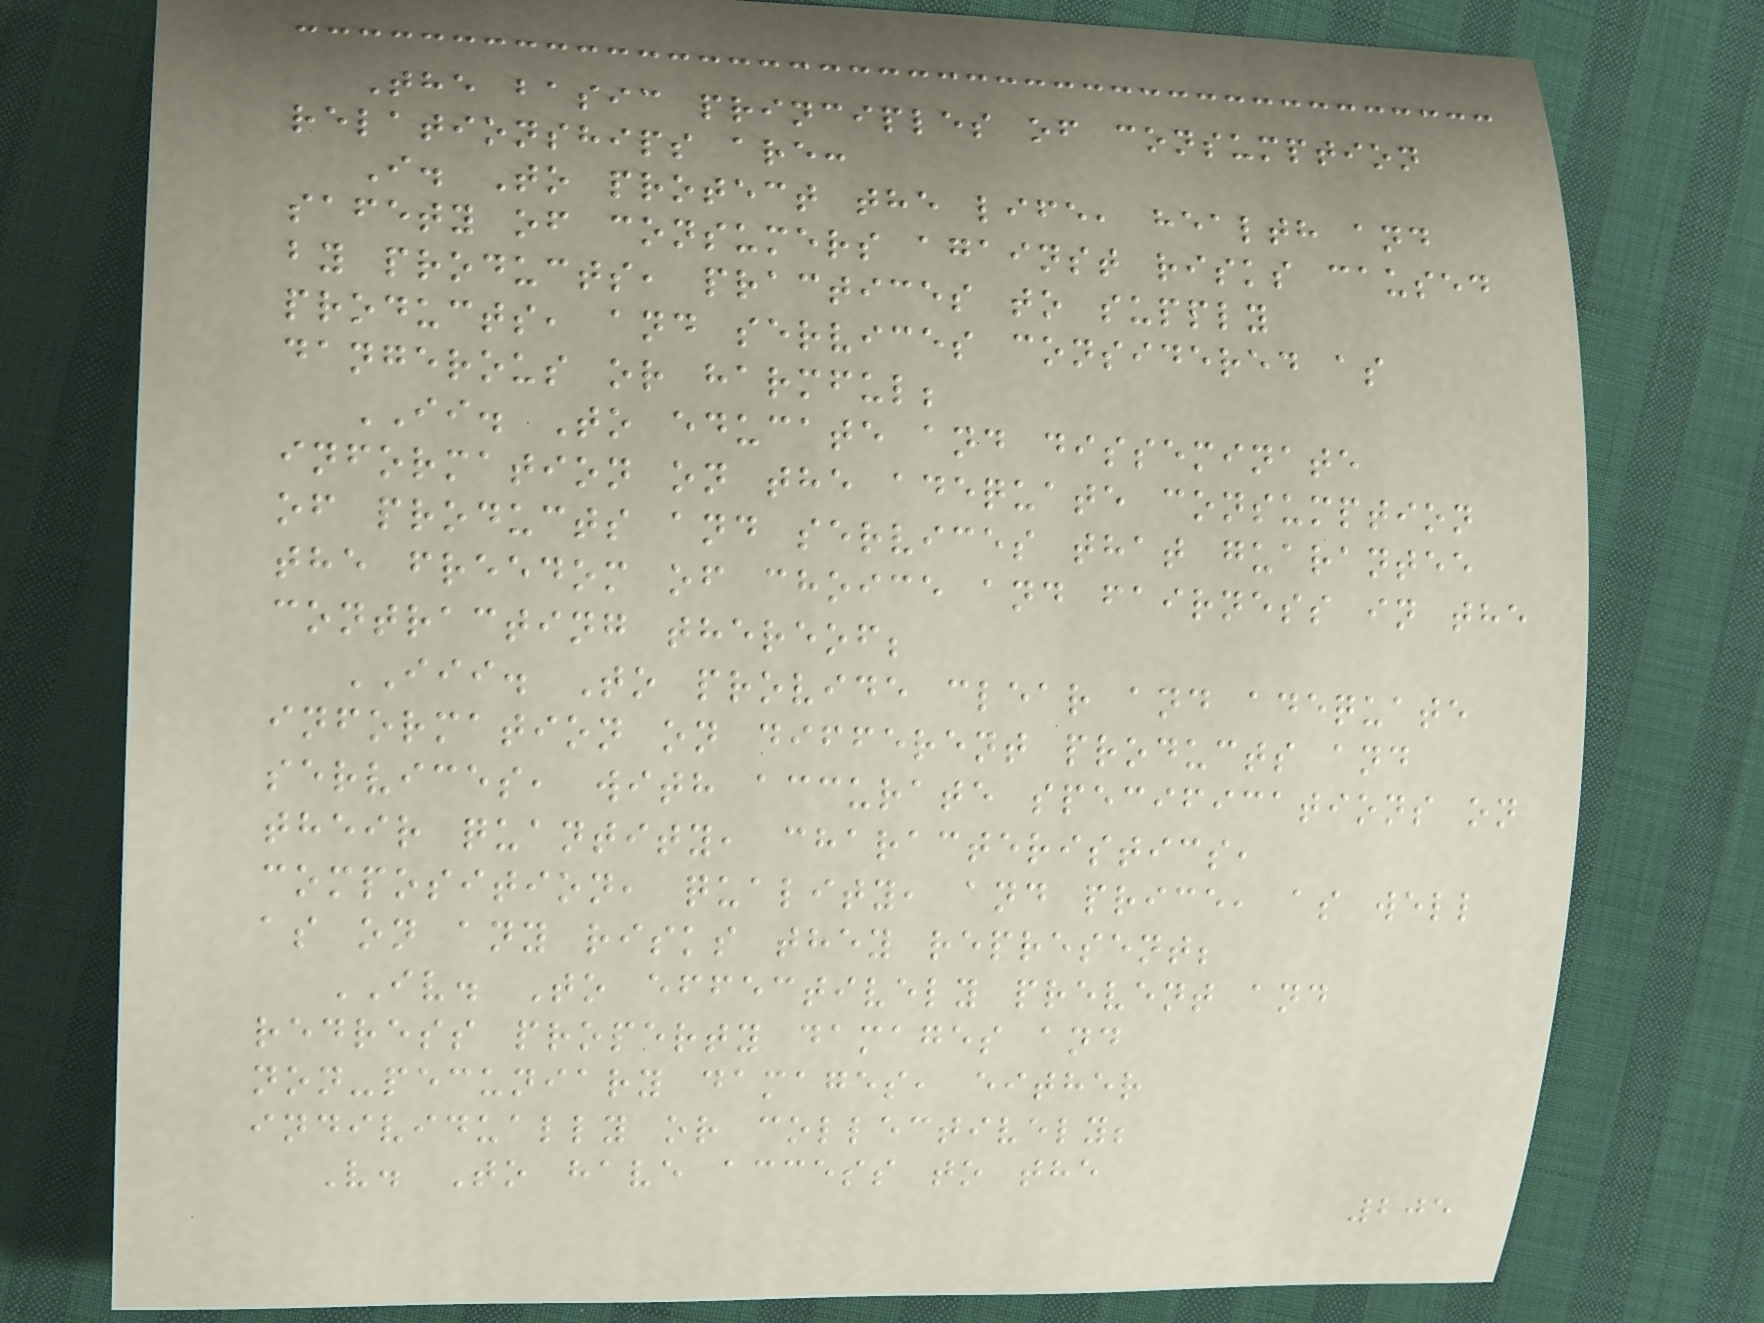The basic principles of consumption
relationships are:
I. To protect the life, health and
safety of consumers against risks caused
by products, practices to supply
products, and services considered as
dangerous or harmful;
II. To educate and disseminate
information on the adequate consumption
of products and services that guarantee
the freedom of choice and fairness in the
contracting thereof;
III. To provide clear and adequate
information on different products and
services, with accurate specifications on
their quantity, characteristics,
composition, quality, and price, as well
as on any risks they represent;
IV. To effectively prevent and
redress property damages and
non-pecuniary damages, either
individually or collectively;
V. To have access to the
205
